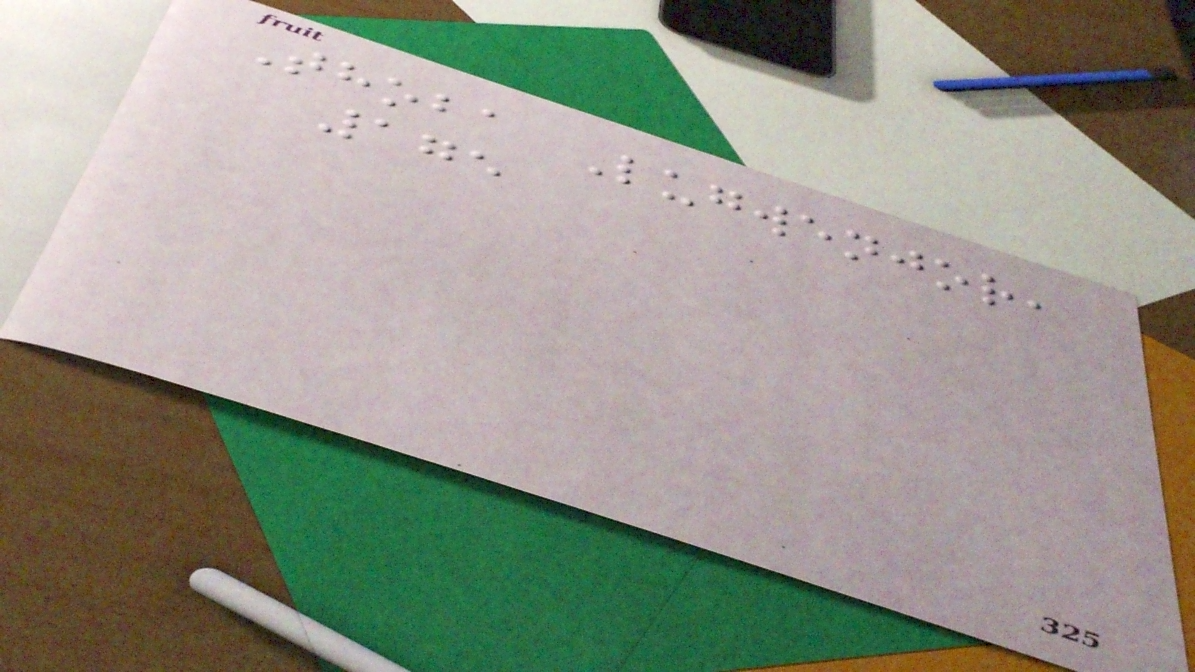Thoba Lugwenjor,
175
